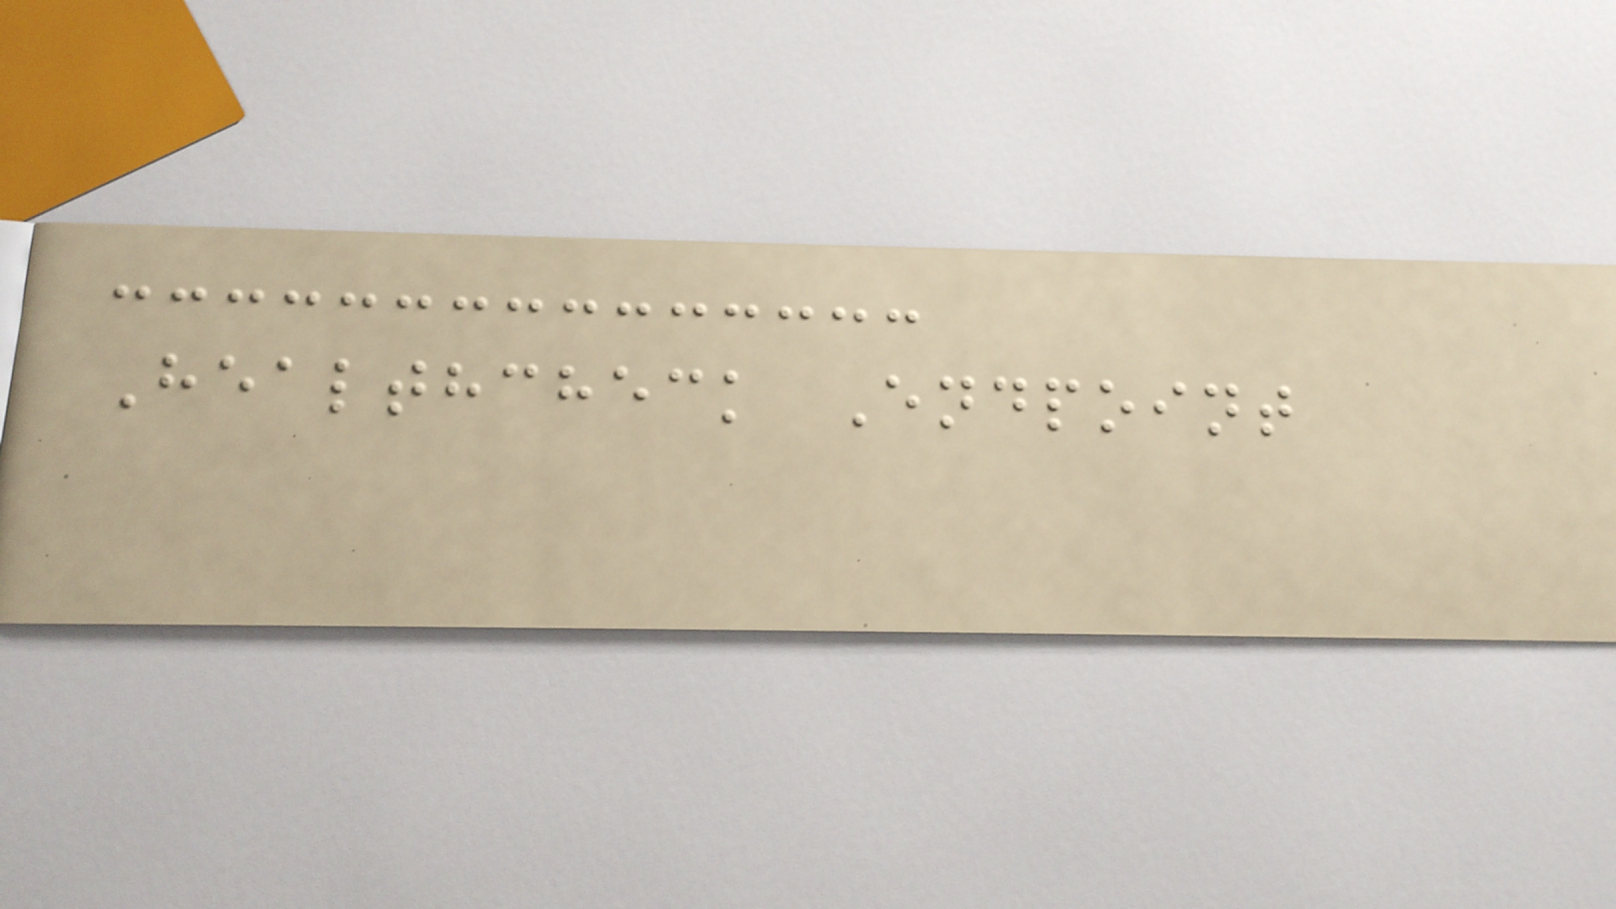Healthcheck Endpoint
